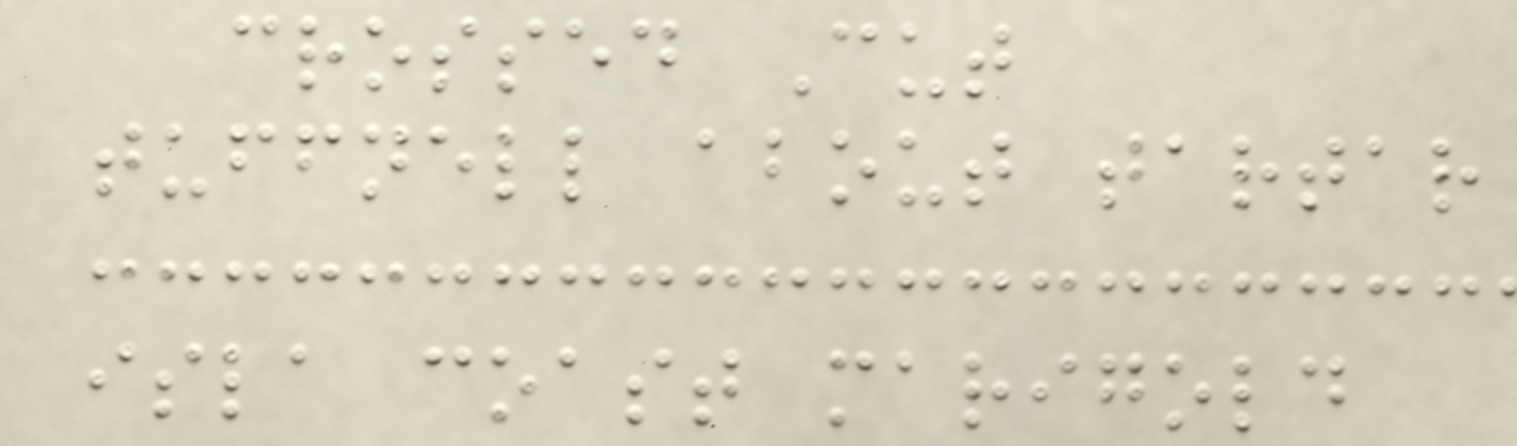crossed Cut
tuffnell about tartar
isla coast marigold
